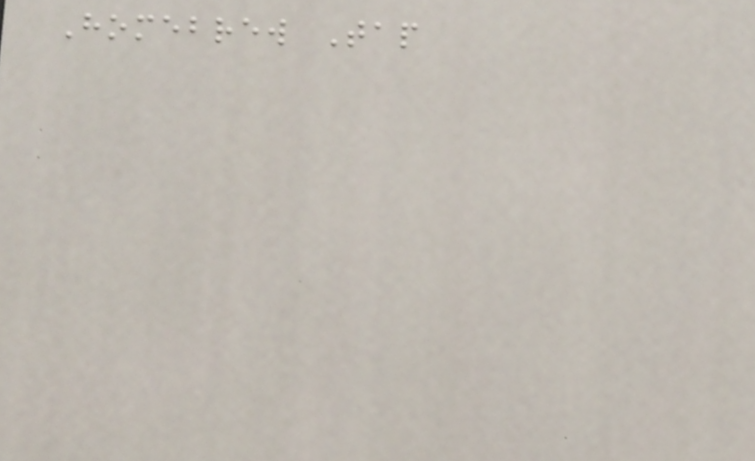Homebrew Tap
